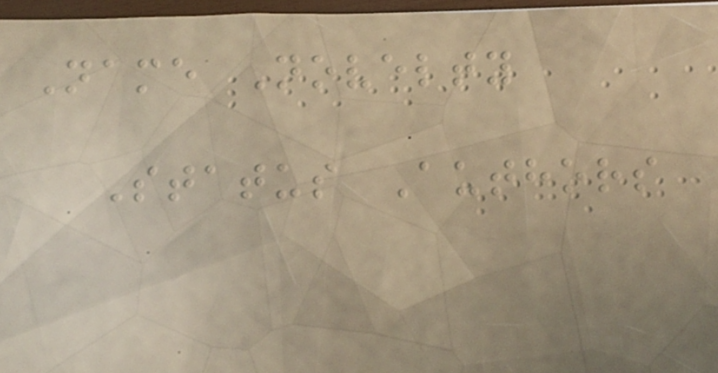Name Novelty
Status Authors
